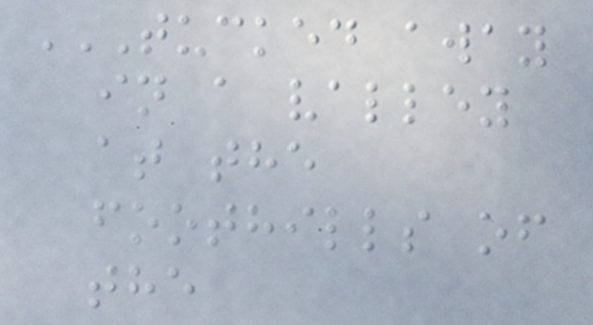TUCKED AWAY
IN A VALLEY
AT THE
FOOTHILLS OF
THE
